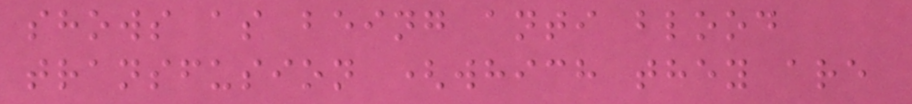shows as being anti blood
transfusion (which they are
